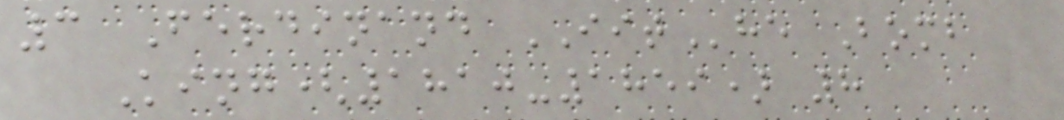3 Ferdinand IIThe Bomb
King(1810-1859) 8
